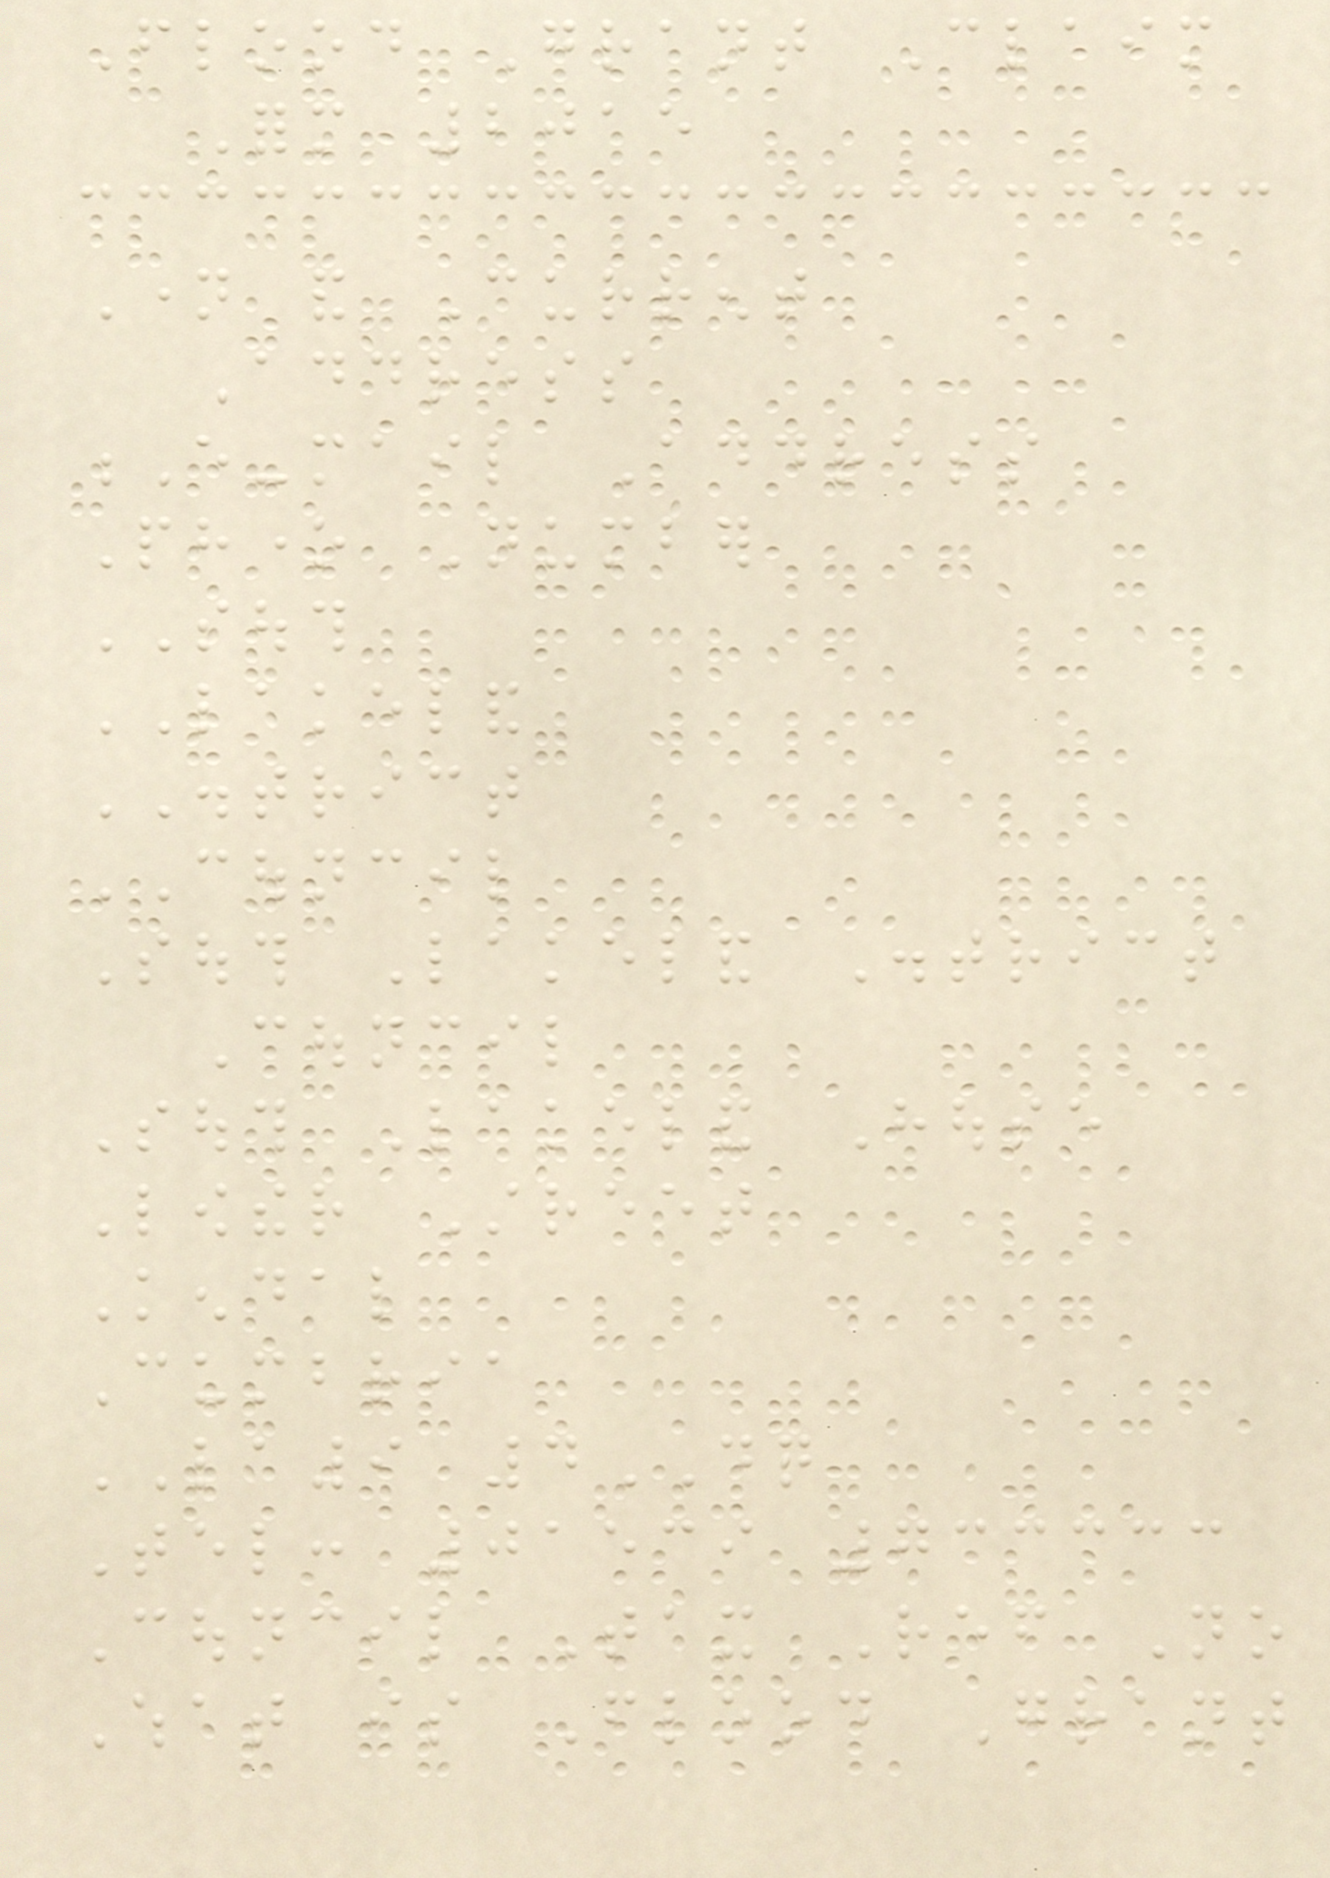Flood Grant Claim
Form 2015
Name and Current
Address
E-mail Address
Phone Number
SOUTH
LAKELAND
DISTRICT
COUNCIL
South Lakeland District
Council
South Lakeland House
Lowther Street
Kendal
Cumbria
LA9 4DQ
Tel: 01539 733333
Council Tax Ref No
What is Flood Grant
